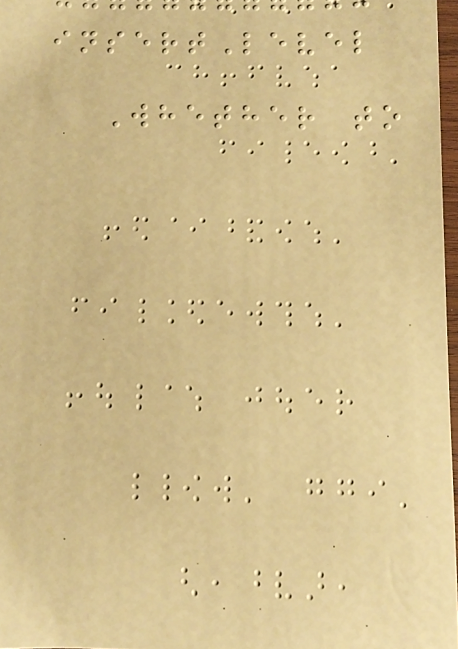insertLevel
Whether to
